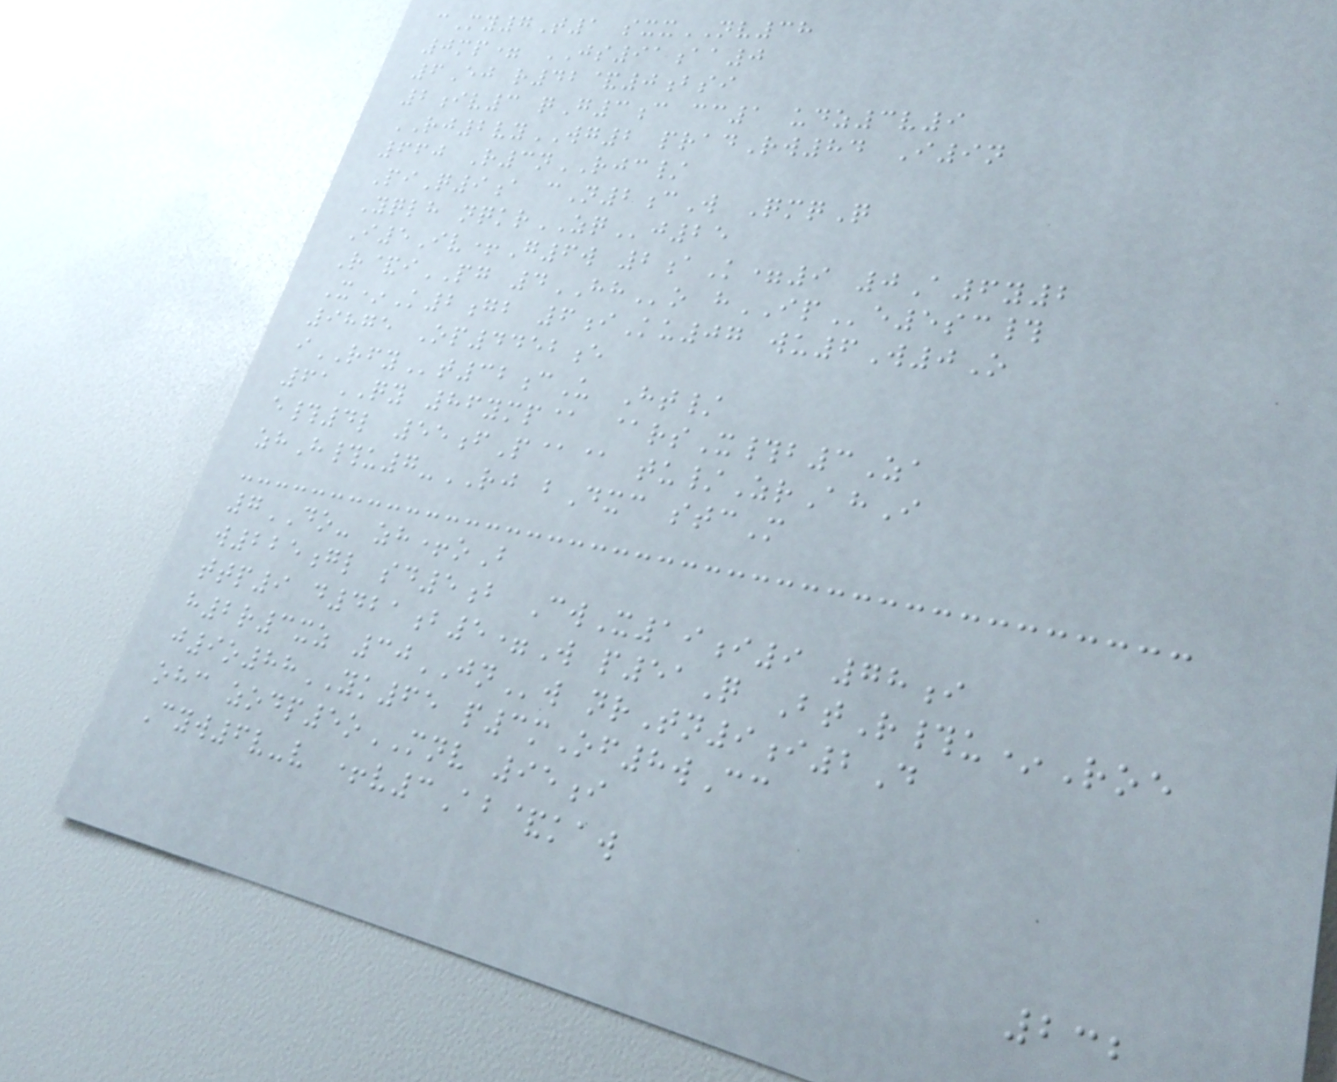cMy7T1 sxxNV38
0mp= JS91aa0
6Ej r42&0bsi
2iv3 qG3c cc1 udz3v9
RJ2vyWG2 pradRw84 I9n
660 R3nRJC/
PiQ9a cN2cW QmqQ
Yqlh nqkrZQj25
I5Iv+G6w 2aK=9 0A6y2
R&iPG 4HHo hIPe5sc#
X*K2gb 6iKu07 wu6W0O
9875 Op4452e
iRFYt32cU Ht/
61QY 86ymp@ @rsX#b3Za
e#4l 55fP@@ tu/ZrAhI
zhH#u7-RJ bDxc stcM
7DO- zh+oB
w225gl sd5b CwX19i9 78i
ttp9 d421b5=W p51Q BtR#u*Roe
h2r3xz 30JNw nrTn9i2D
j9o88YK65 p3mOf8wCc
ohc zodp5oMNV 95i
Cyw6v-v +v3Ab&kaw
232
